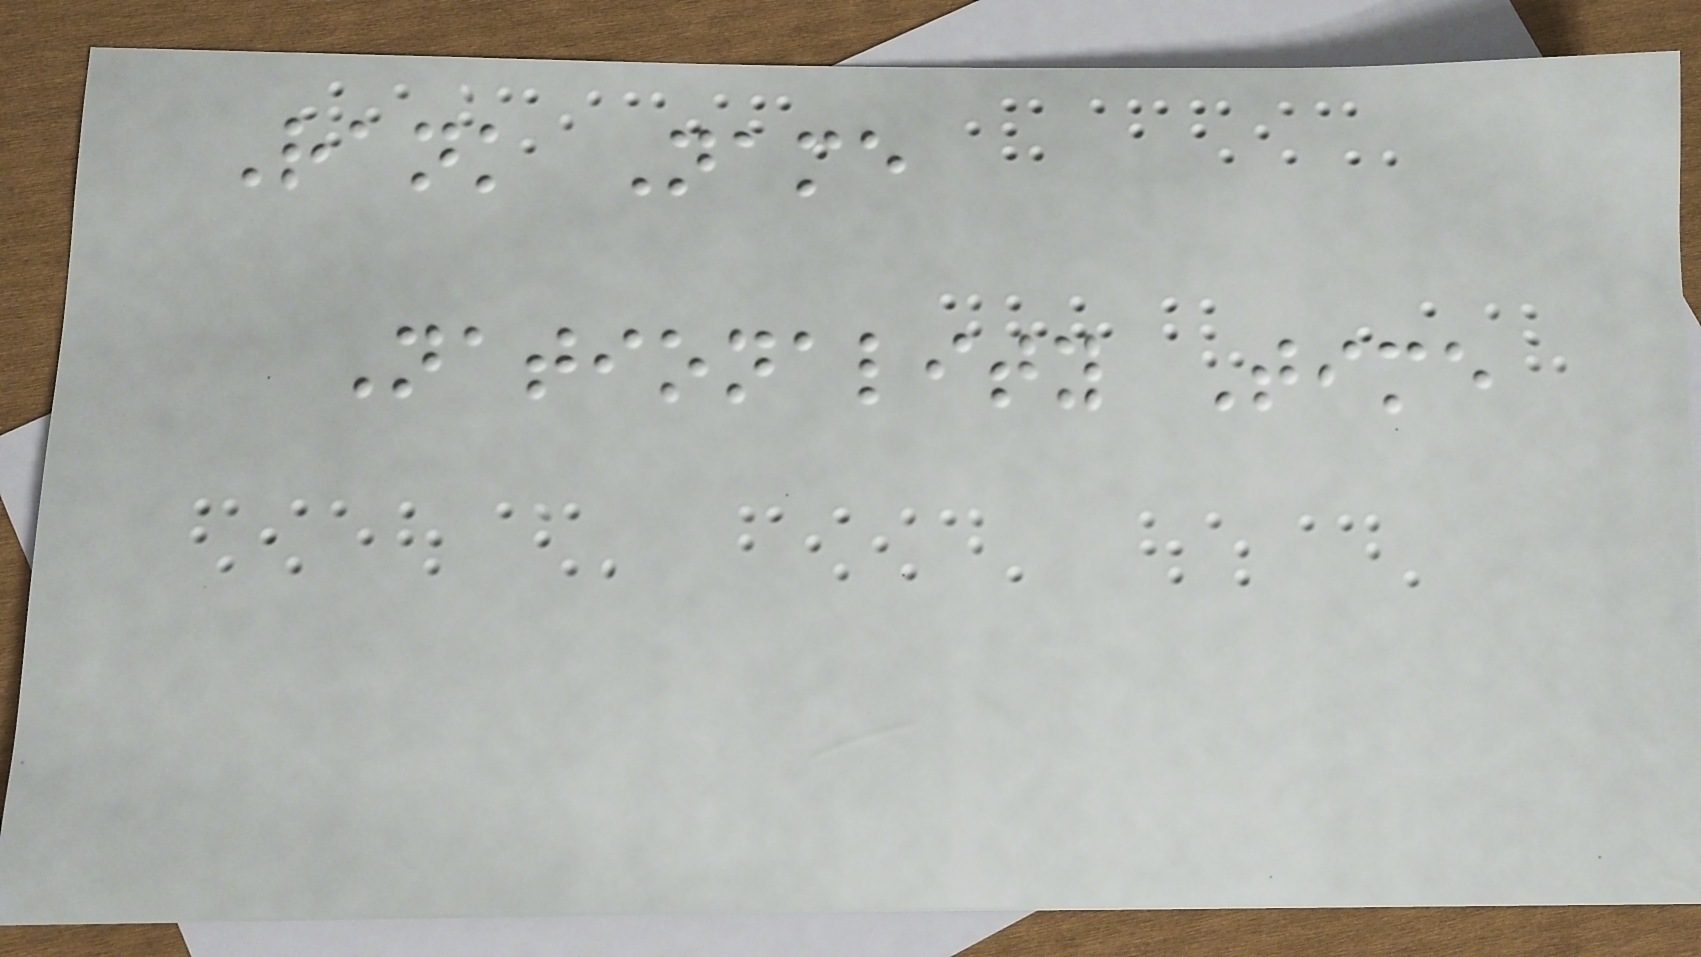Rank Name
Nationality Time
